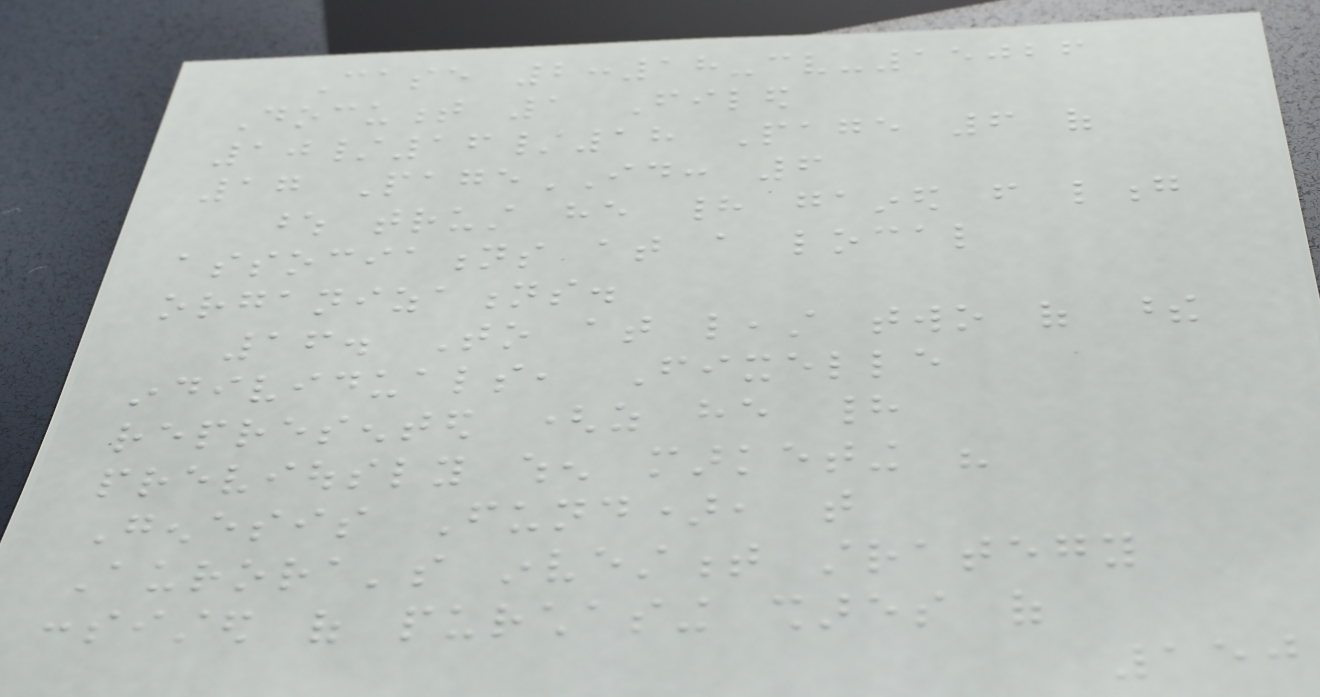Case 2:18-cv-15026
Document 1 Filed
10/16/18 Page 6 of
17 PageID: 6
whose trust he had gained from long
associations at a local
organizations.
16. To at least two of these
individuals, Fixelle
represented (as he had
previously when marketing his
Genesis Fund), that
Aurora's investment strategy
consisted of purchasing shares of
150
